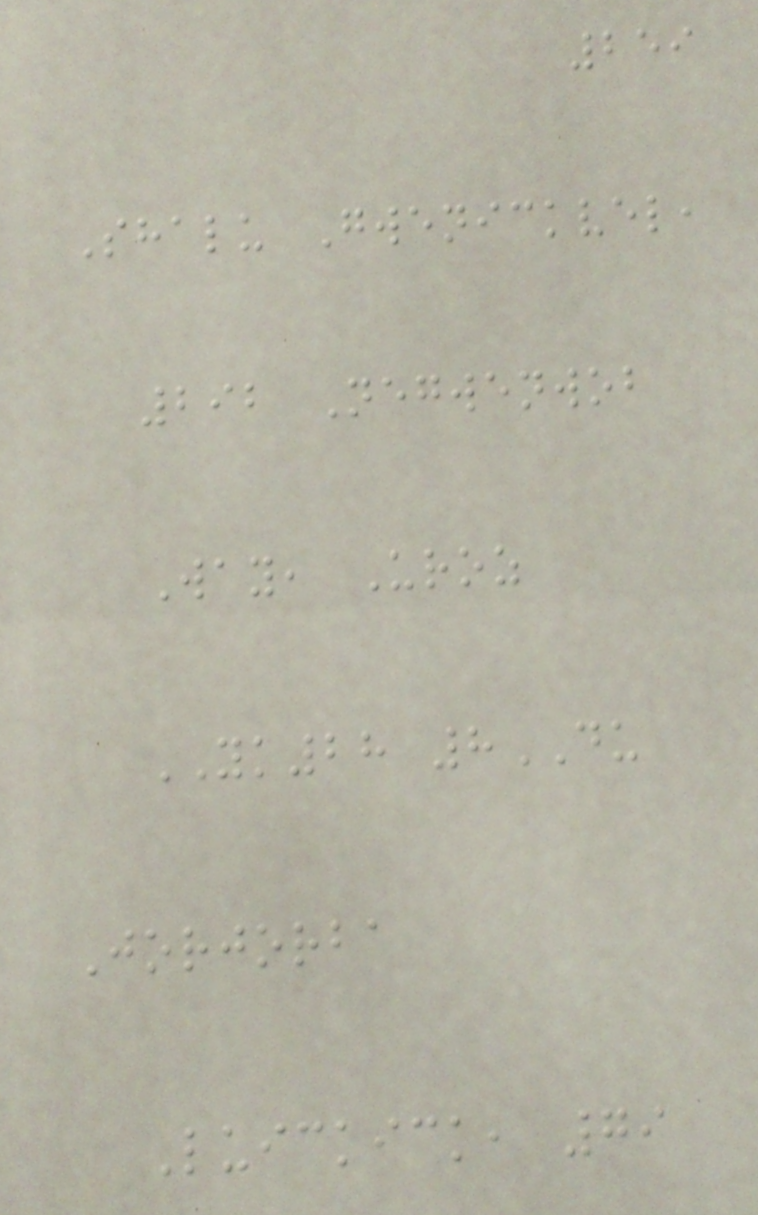259
Shalu Gwenickvel,
292 Negwenwob
Way, Uroz
YK28 8DU
Jorjorba
Luickick, 79
